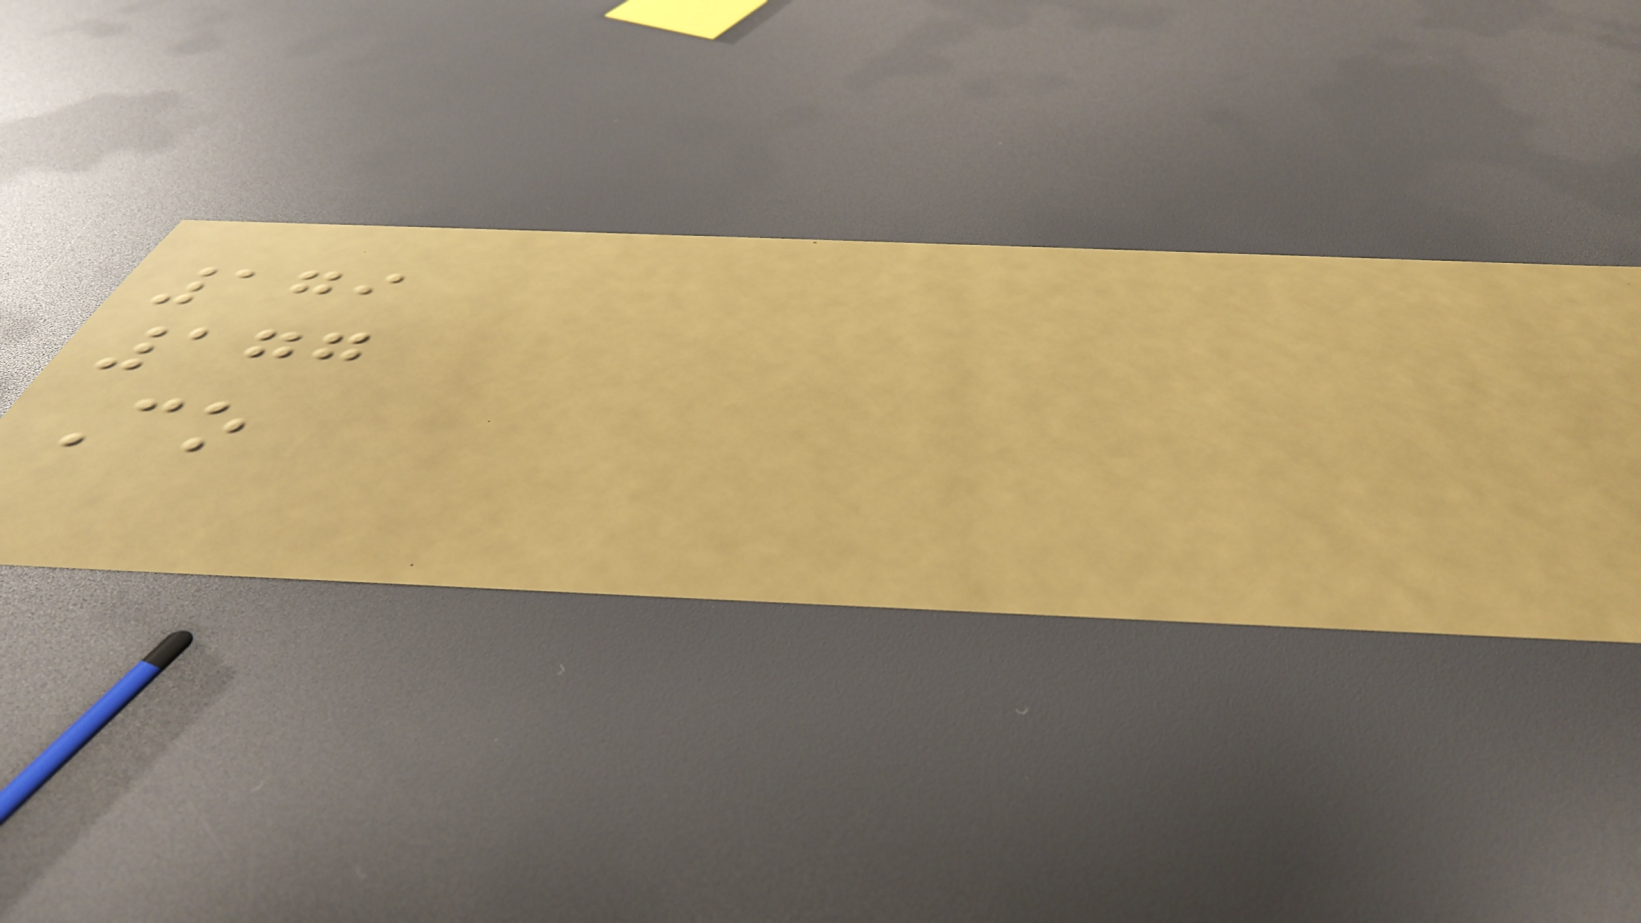179
177
Co
